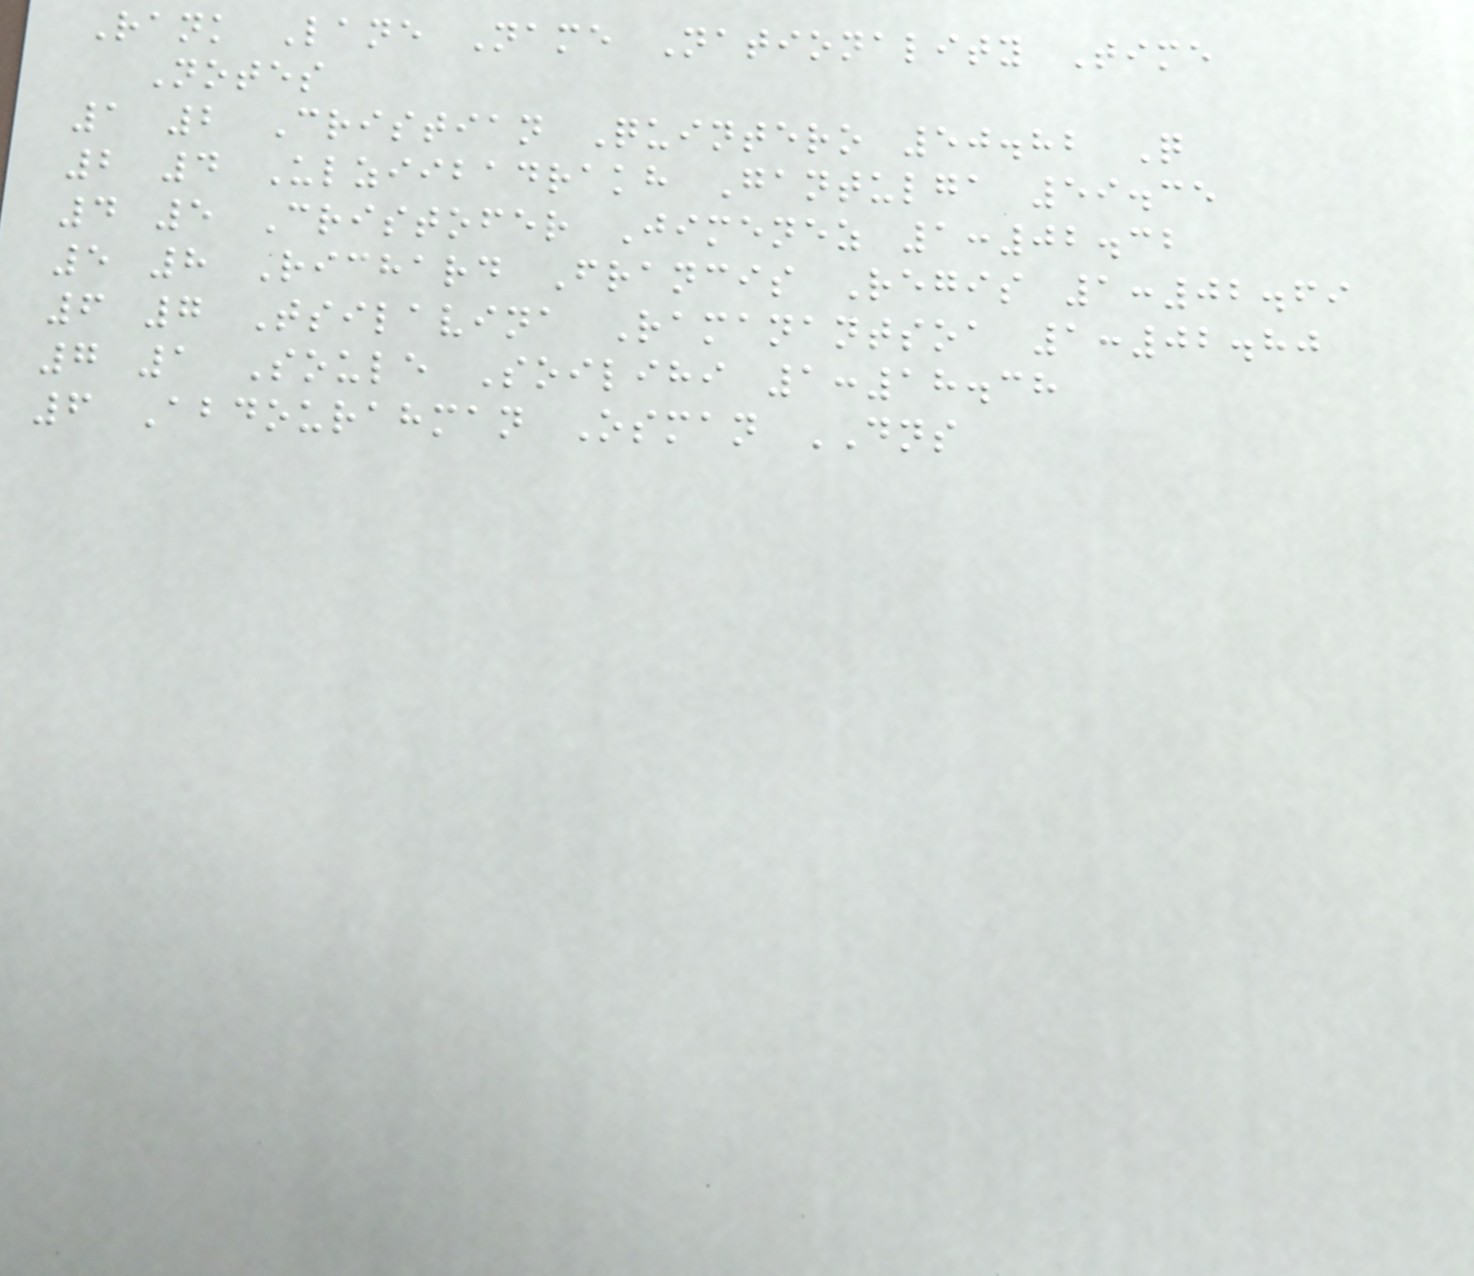Rank Lane Name Nationality Time
Notes
1 2 Cristian Quintero 50.82 Q
2 4 Ulziibadrakh Gantulga 59.35
4 5 Cristofer Jimenez 1:02.32
5 8 Richard Francis Regis 1:02.69
6 7 Tsilavina Ramanantsoa 1:02.80
7 1 Soule Soilihi 1:18.38
6 Abdourahman Osman DNS
